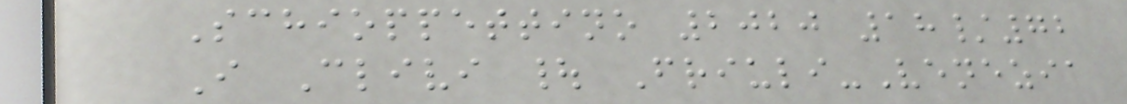Schioppettino 2020 18/72
I Clivi | Friuli-Venezia
